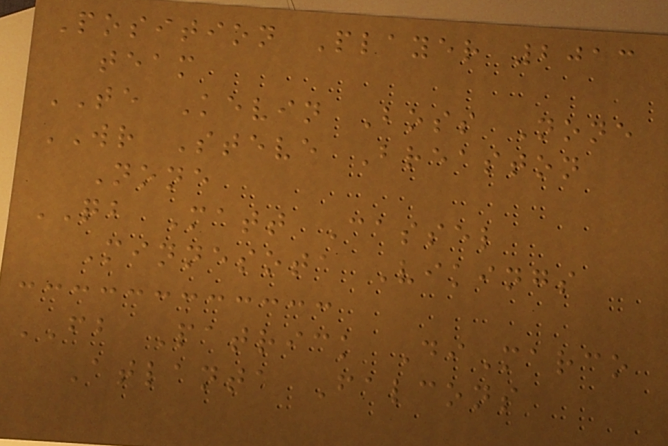Position Player 2013
team
TE Kevin Boss None
WR Steve Breaston
None
QB Matt Cassel
Minnesota Vikings
FB Patrick DiMarco
Atlanta Falcons
